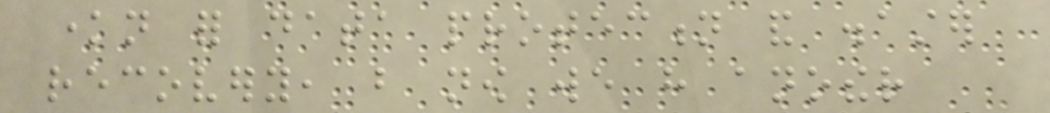known for data protection and disaster
recovery, but now we have another
